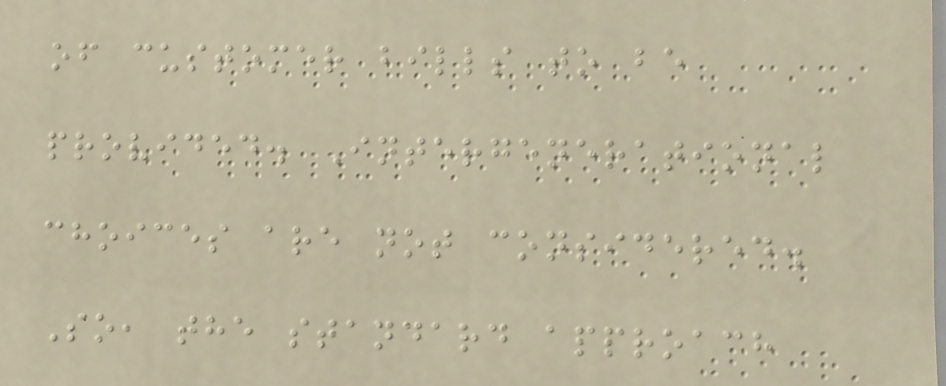of customer bills to be
provided. Intergenerational
choices are not considered.
So, the standard approach
